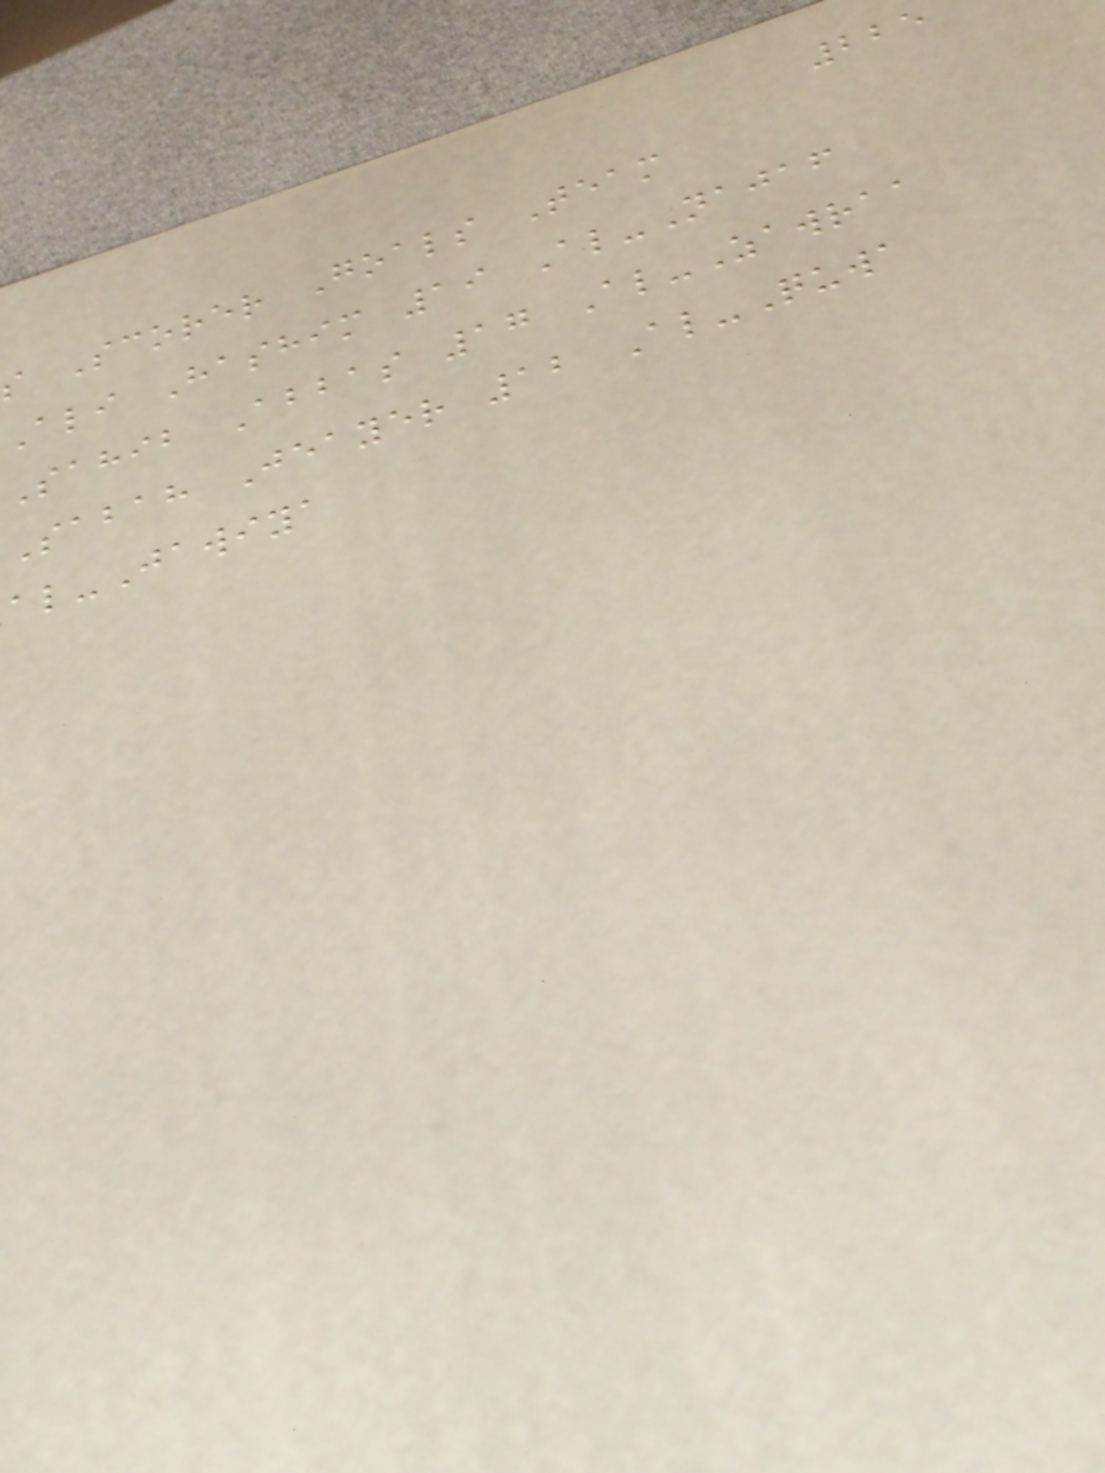225
s Scorer Goals Team
Ali Hashim 19 Al-Najaf
Sahib Abbas 17 Al-Zawraa
Sabah Jeayer 12 Al-Quwa
l-Jawiya
